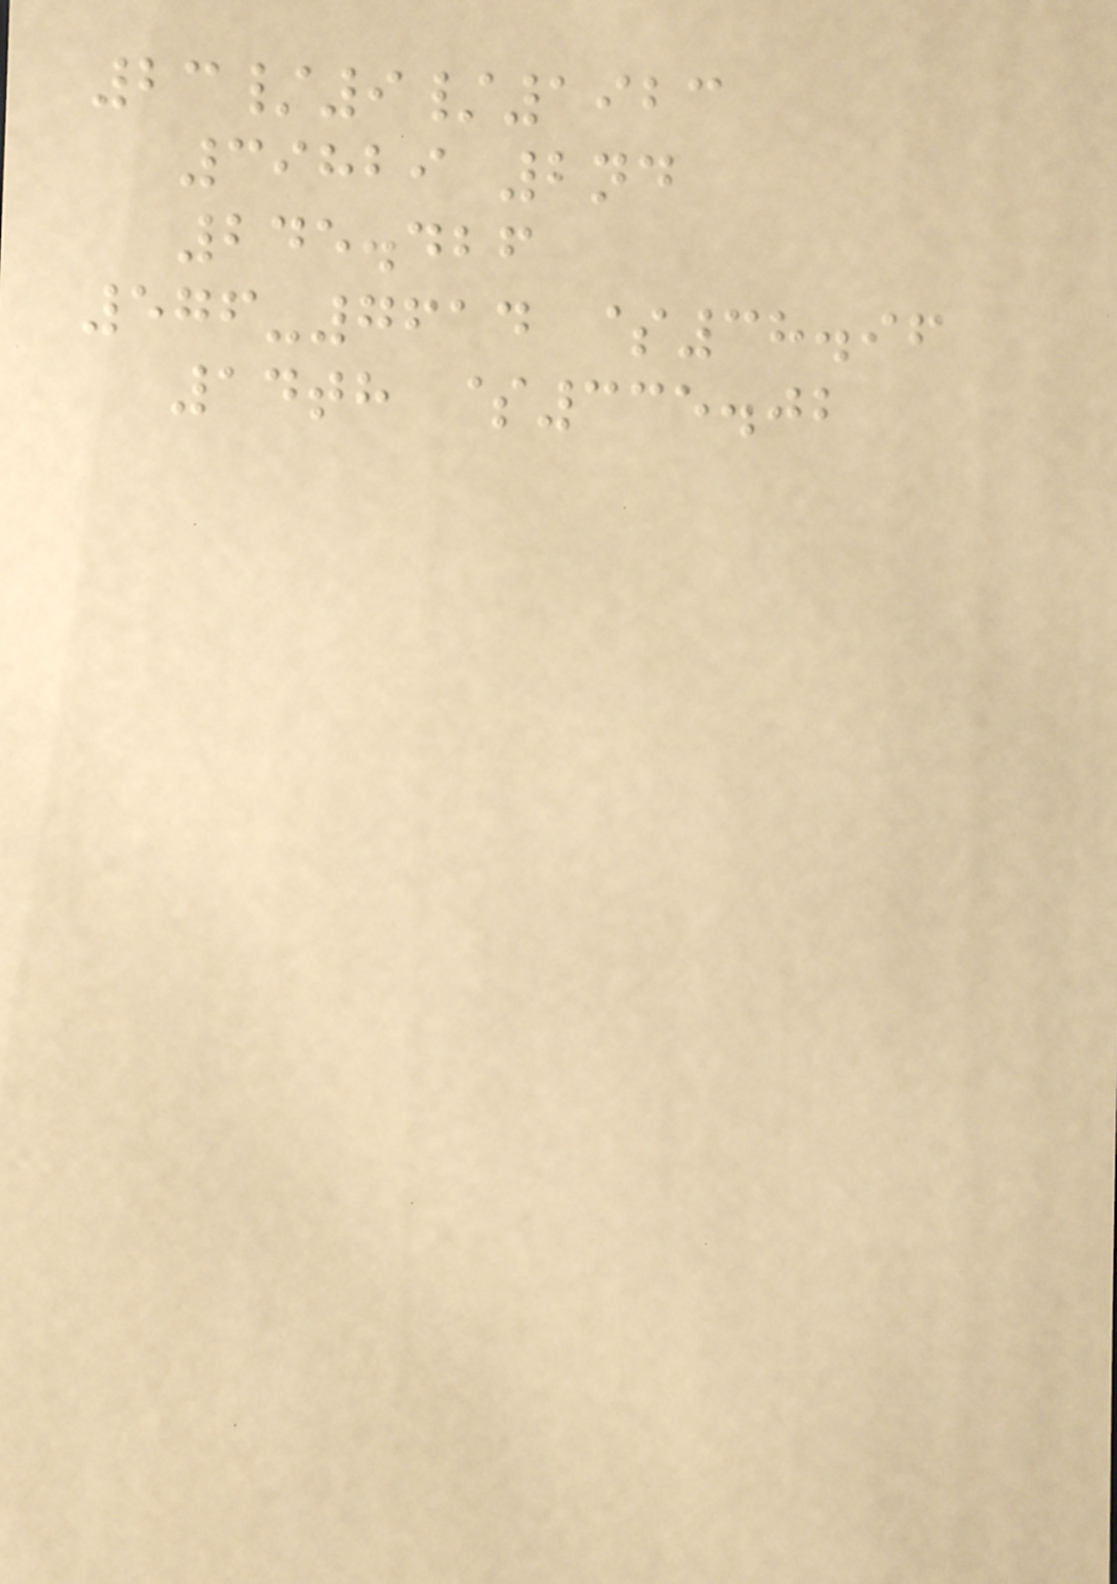23/9/1923
39829 2nd
245.426
576-7614 $38.96
14th $335.02
